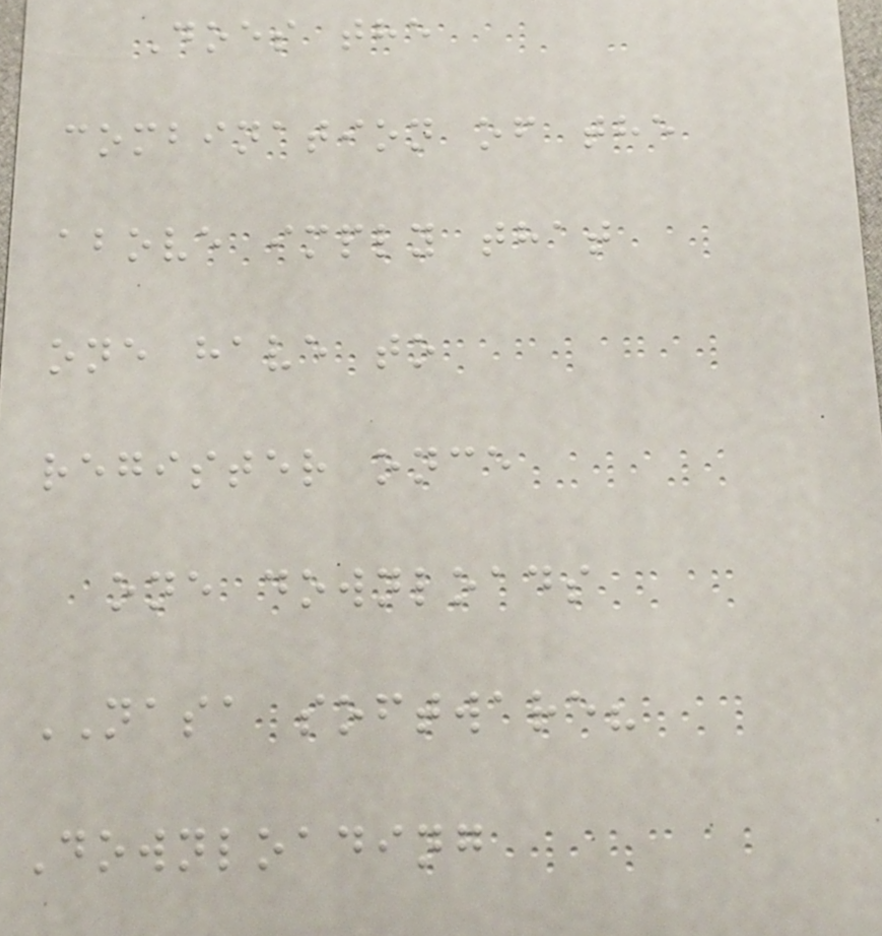Does the
combination of the
above imply that
one have to
register once
one downloads
NASA software?
Downloading
